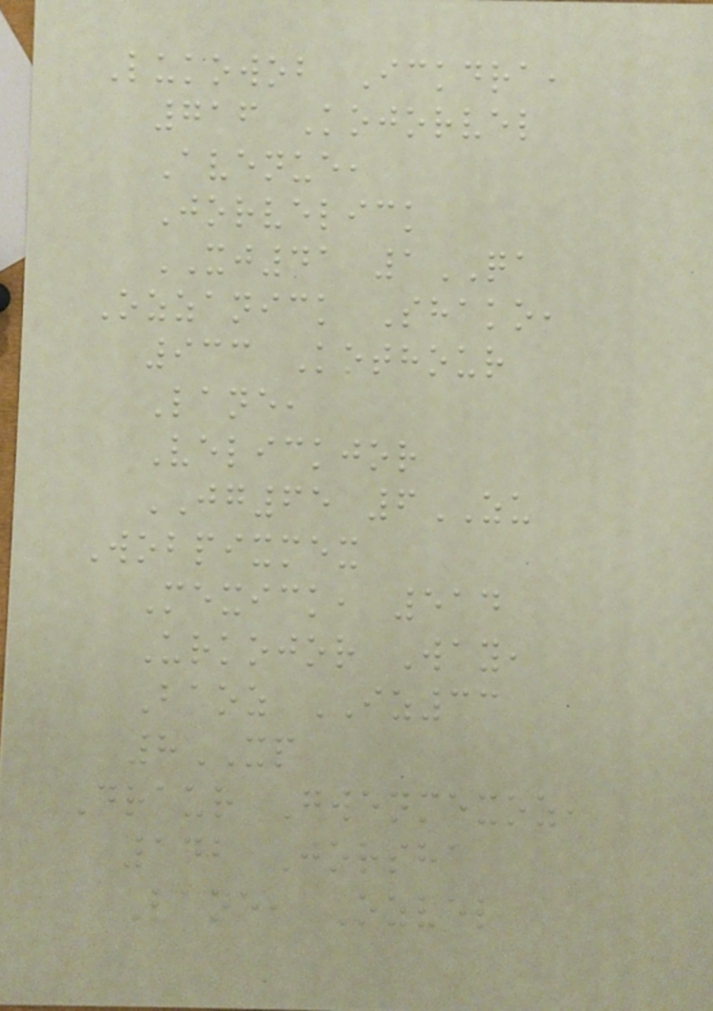Lukowob Ickdra,
716 Kojorvel
Avenue,
Jorvelick
XJ41 1QA
Ozzanick Shako,
933 Kothour
Lane,
Velickjor
JG65 6ZU
Wobpixmex
Mexick, 514
Urkojor Way,
Baoz IZ33
8XP
Draur Gwenmexoz,
142 Jorsha
Lane, Ozvel
